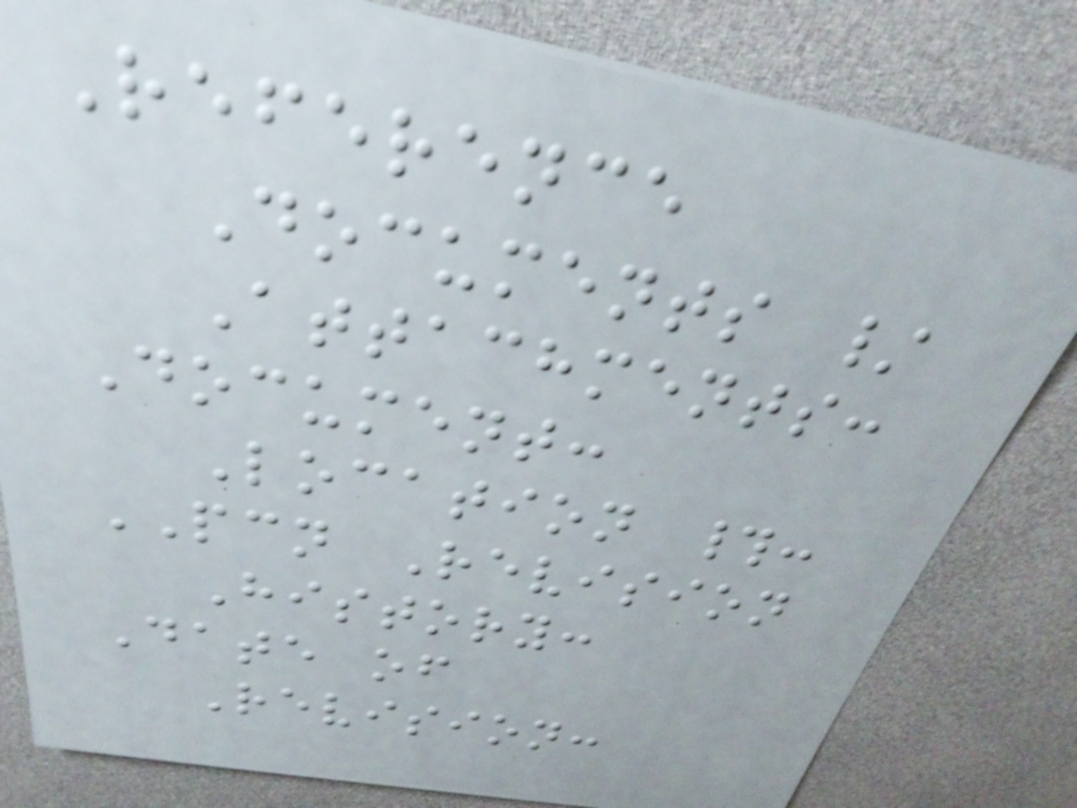Reference
Documents /
Attachments:
Document:
Location #:
PCN Revision
History:
Date of
Revision:
